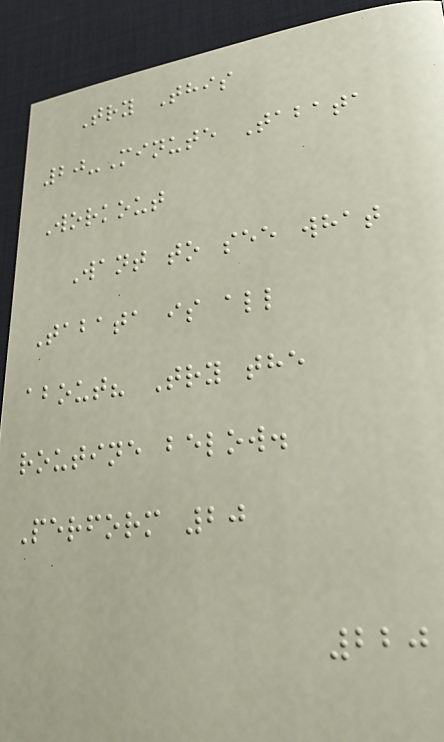Try This
20-Minute Tabata
Workout
Want to see what
Tabata is all
about? Try the
routine below.
Perform 20
220
